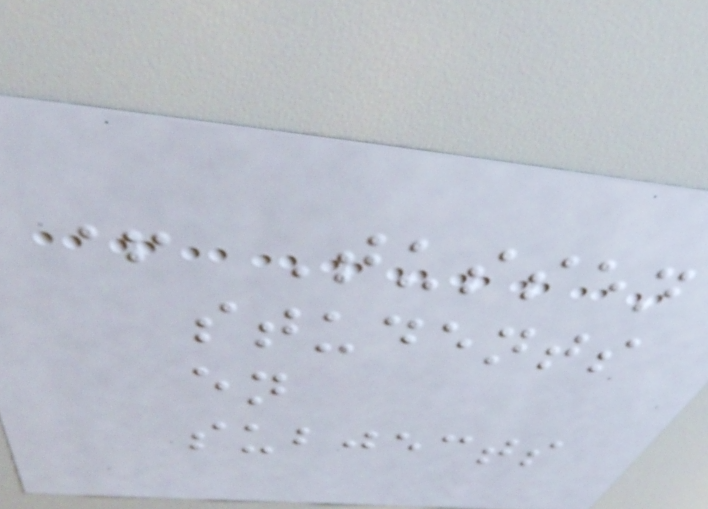+ Tussen
students
en
subjects
